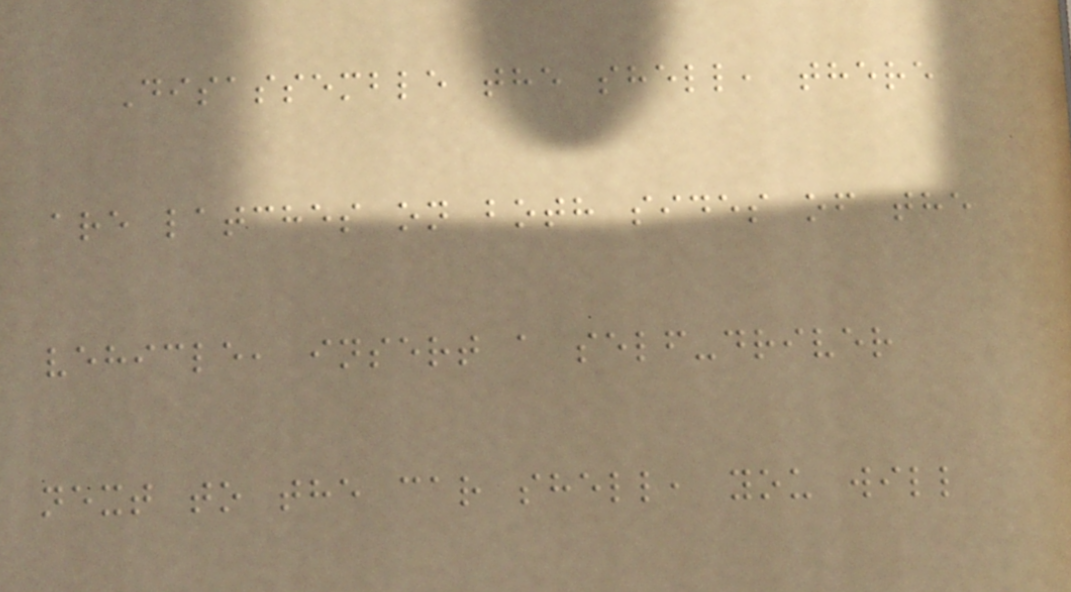Disassemble the shell, there
are latches on both sides of the
vehicle, insert a self-driver
next to the car shell, you will
